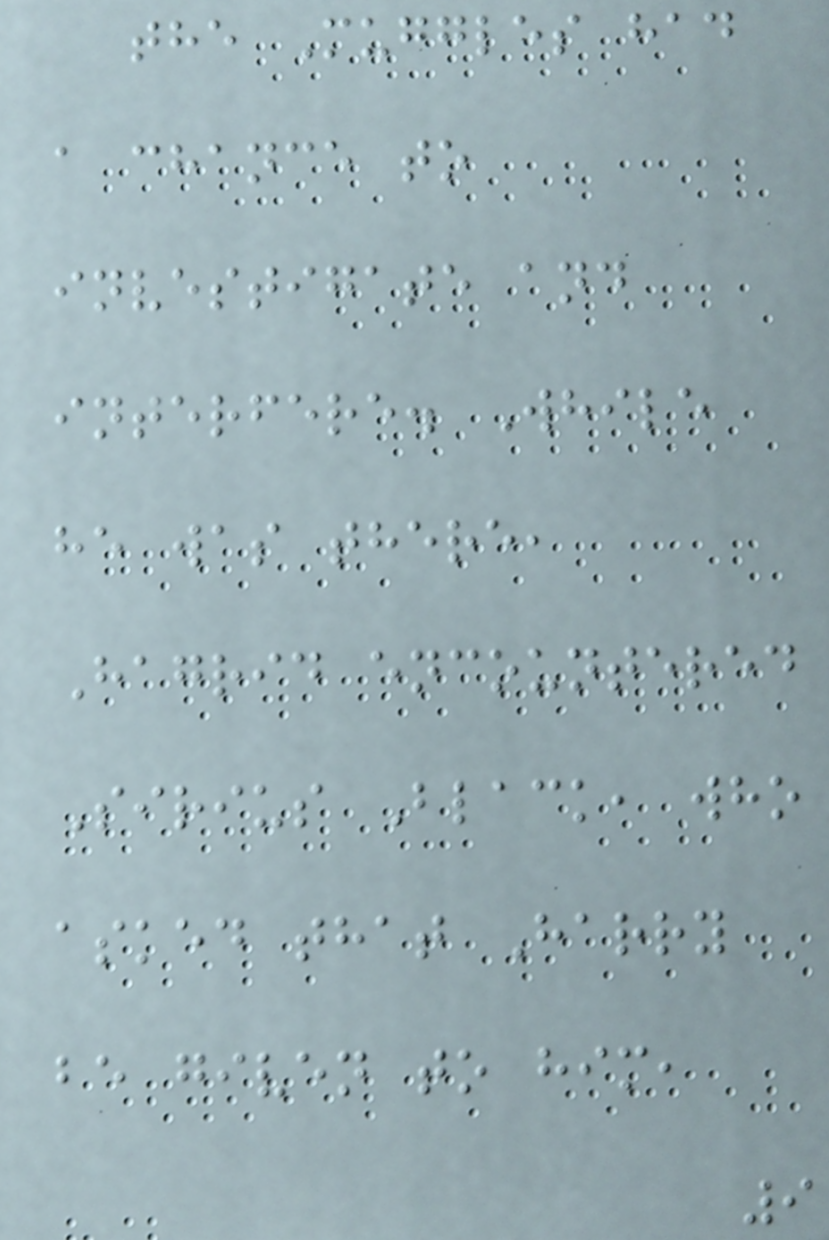the Muggles had
a chance to
investigate and
interfere. While
he was there,
Hagrid encountered
Sirius Black, who
asked that Harry
be given to him,
9
